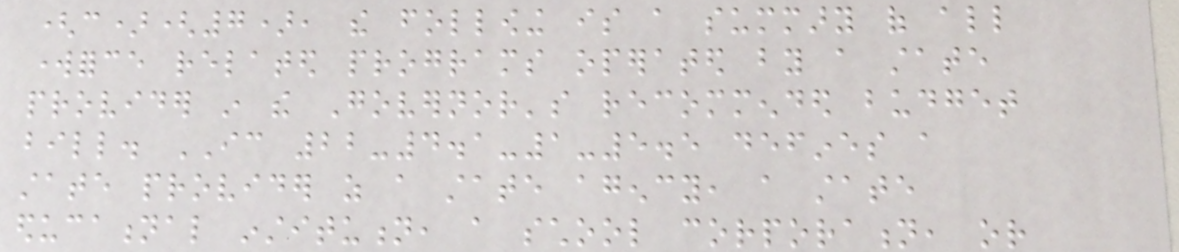(c)(7), the following is a summary of all
workforce related programs operated by a state
provider in the Governor's recommended budget
bill. IC 22-4.1-1-5.5 defines a
state provider as a state agency, a state
educational institution, a school corporation, or
